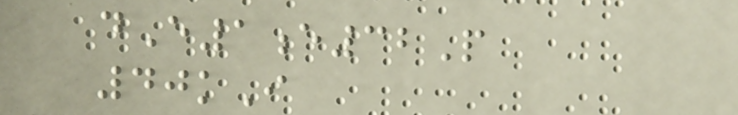dE1e32P
40kI
